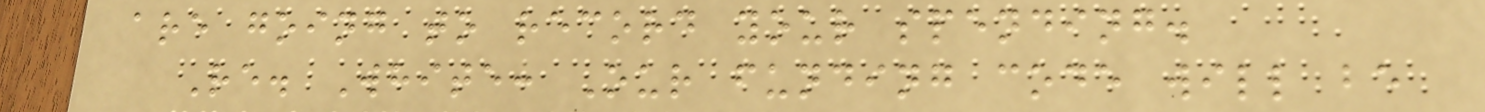are going to record your spending.
Re. White: Our funding code will be
